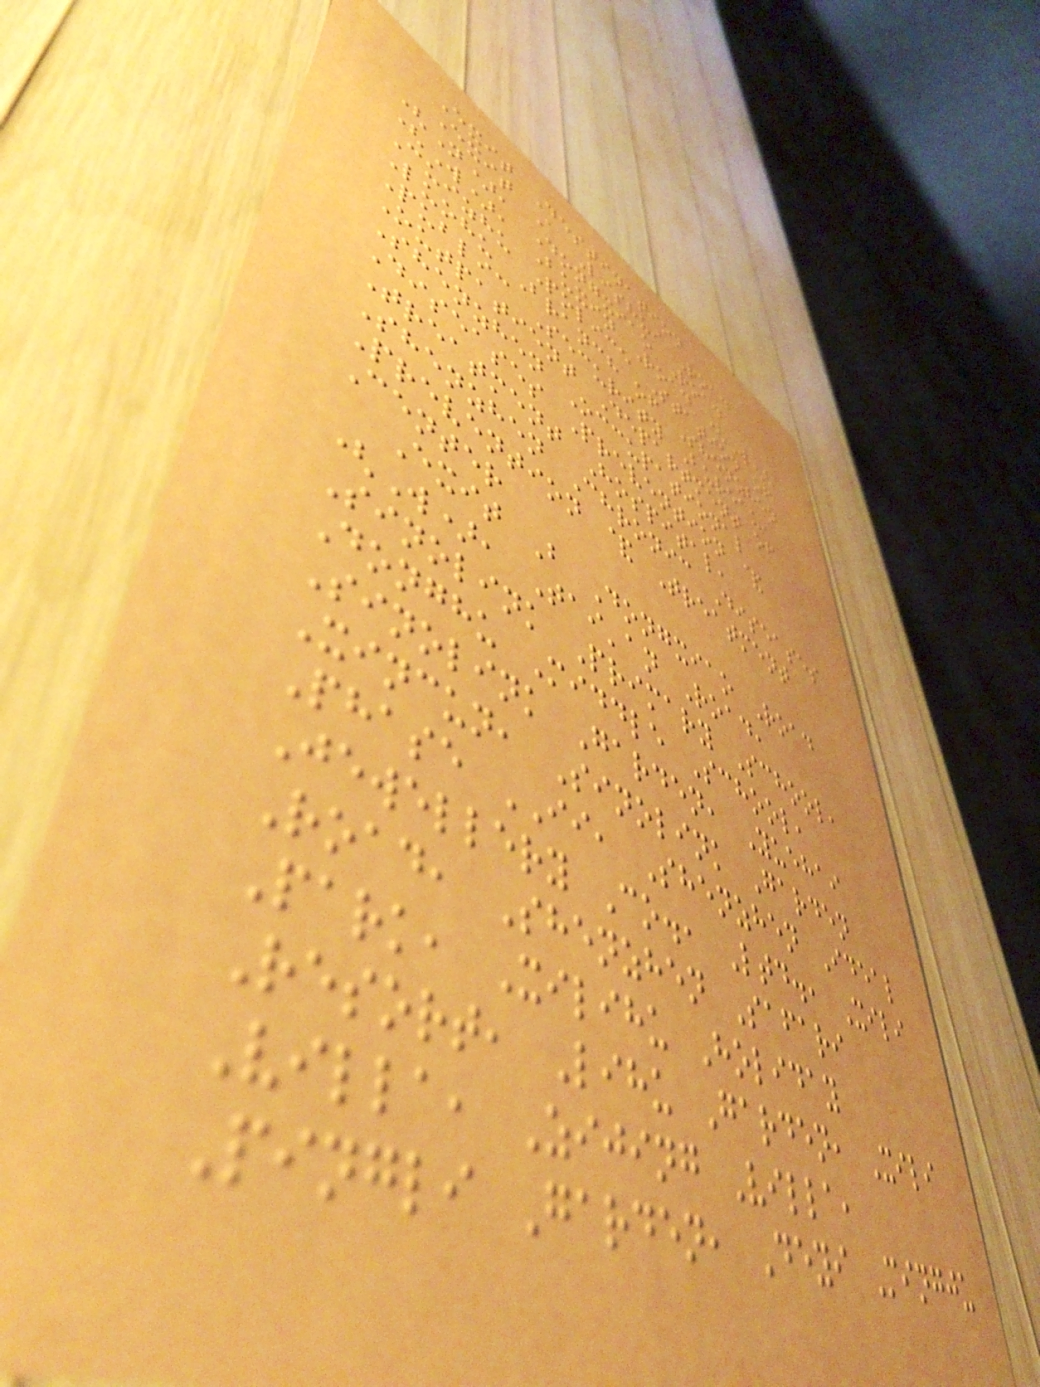Exit Destination
Exit A Lishui Road
(N), Dongxiao Road
(W), Buxin Road (W),
Cuizhu Police Station of
Luohu Branch of Shenzhen
Public Security Bureau,
Outpatient Department of
Shenzhen Occupational
Diseases Prevention &
Treatment Hospital,
Shenzhen Chronic Diseases
Prevention & Treatment
Center
Exit B Dongxiao Road
(W), Tai'an Road,
Sinolink Primary School,
Donghu Middle School,
Sinolink Garden, Yuehai
Xincun, Sinolink Garden
Phase II, Shenzhen Ideal
Jewellery Co., Ltd., Xili
Road, Shenzhen Safari
Park, Xilihu Holiday
Resort, Lihu Garden, Xili
Villa, Zijing Villa,
Pingli Garden, Deyi Mingju
